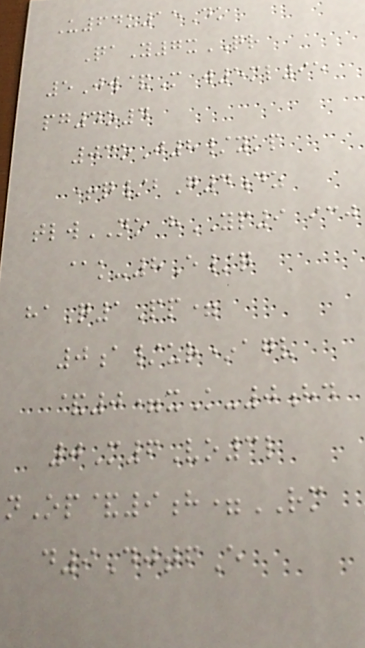U64u15Dk
QaY7xQR
5Jw&M w5ml95
pg4o4
03oJ8/ykp
+q/bG4dz
tlwNO hYP9 icj
@k-8E/q
haQ1Pp=
0a/ur*agv
&0=xK-0hd
0M6Vo3l
nOp&9h=RM
d9DjtfE
